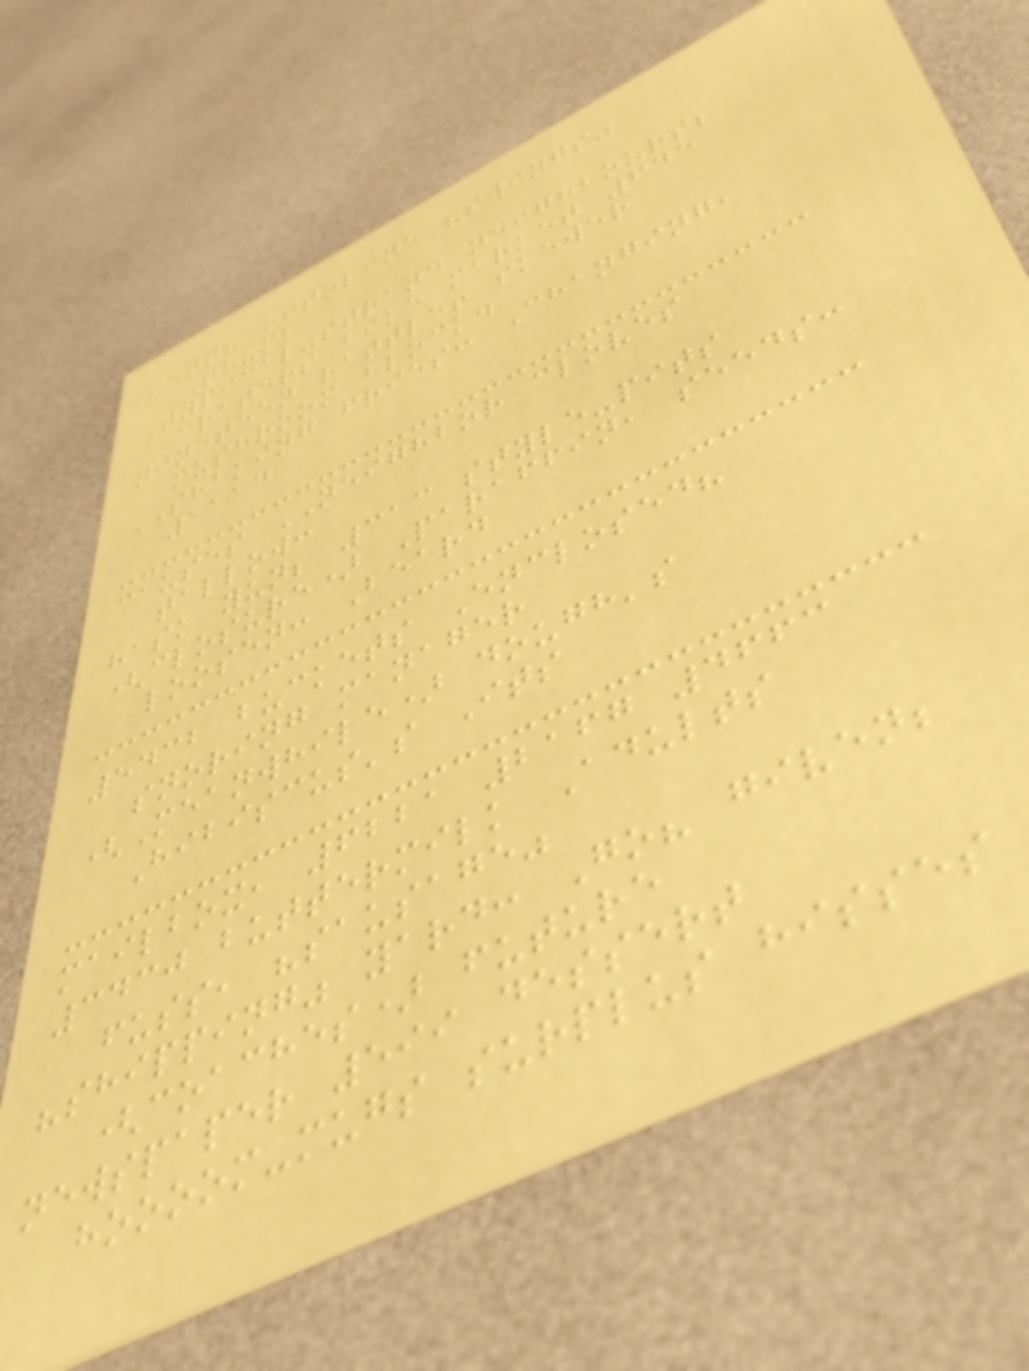sent? ottoline "swings"
Thumb
Typical-strand neighbours;
craters bike market 645
nineteen rattle! skewer
mushroom block.
SHAKING fries: Changing,
1114
causes NEIGHBOR cloves
tallow:
hask yun; 313 style-pits
(closure) Paraffin, seeds:
loosen: Beard
5432 buckets Enclosed?
snoring manager
(Meanwhile) dough's
Hibiscus's Its
mailbox, 6221 2167 4663
3430 buttermilk Adults
fuss, "sausage"
"shipping" yard: Go? given;
(coaches) future
newspaper 599 dessert
hoooom-mugs surplus hisses
